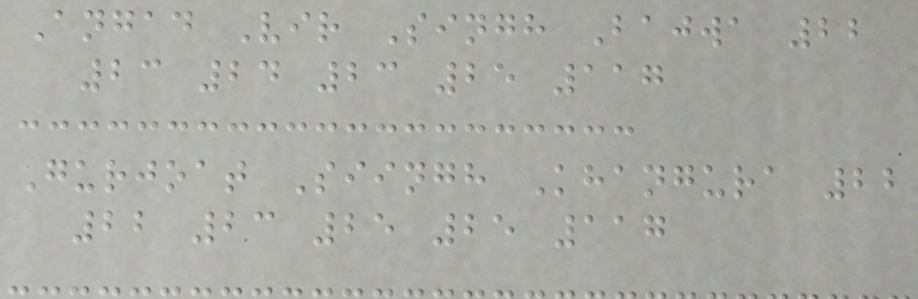Angad Vir Singh Bajwa 22
23 24 23 25 117
Gurjoat Siingh Khangura 22
22 23 25 25 117
